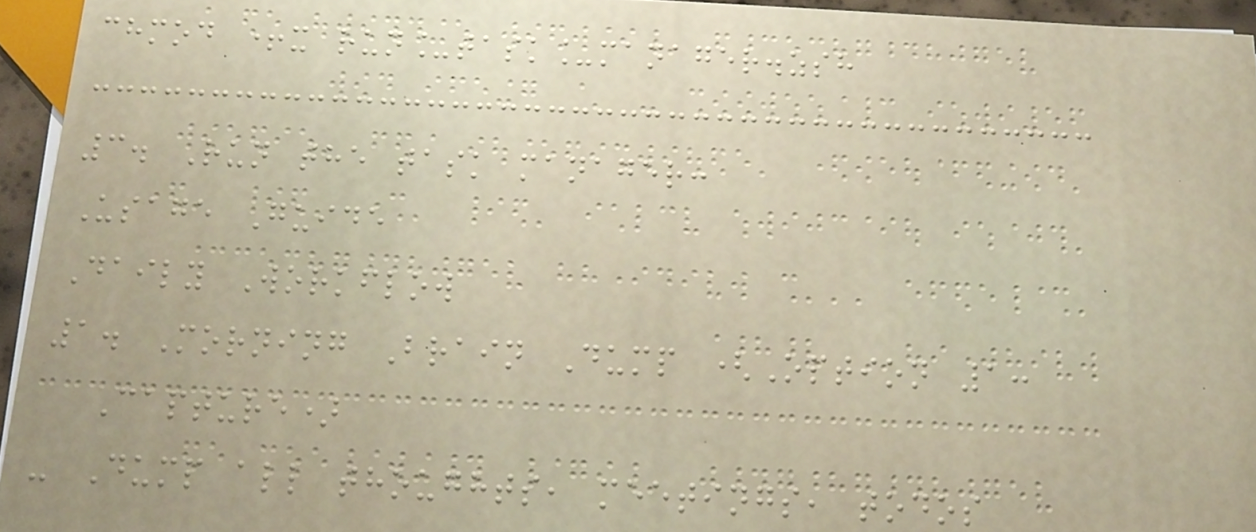chmod +x run_task_manager.zsh
3. Run the task manager:
Usage Guide
Daily Workflow
1. Morning Brain Dump (Option 1:
Capture)
- Dump all thoughts, meetings, todos
